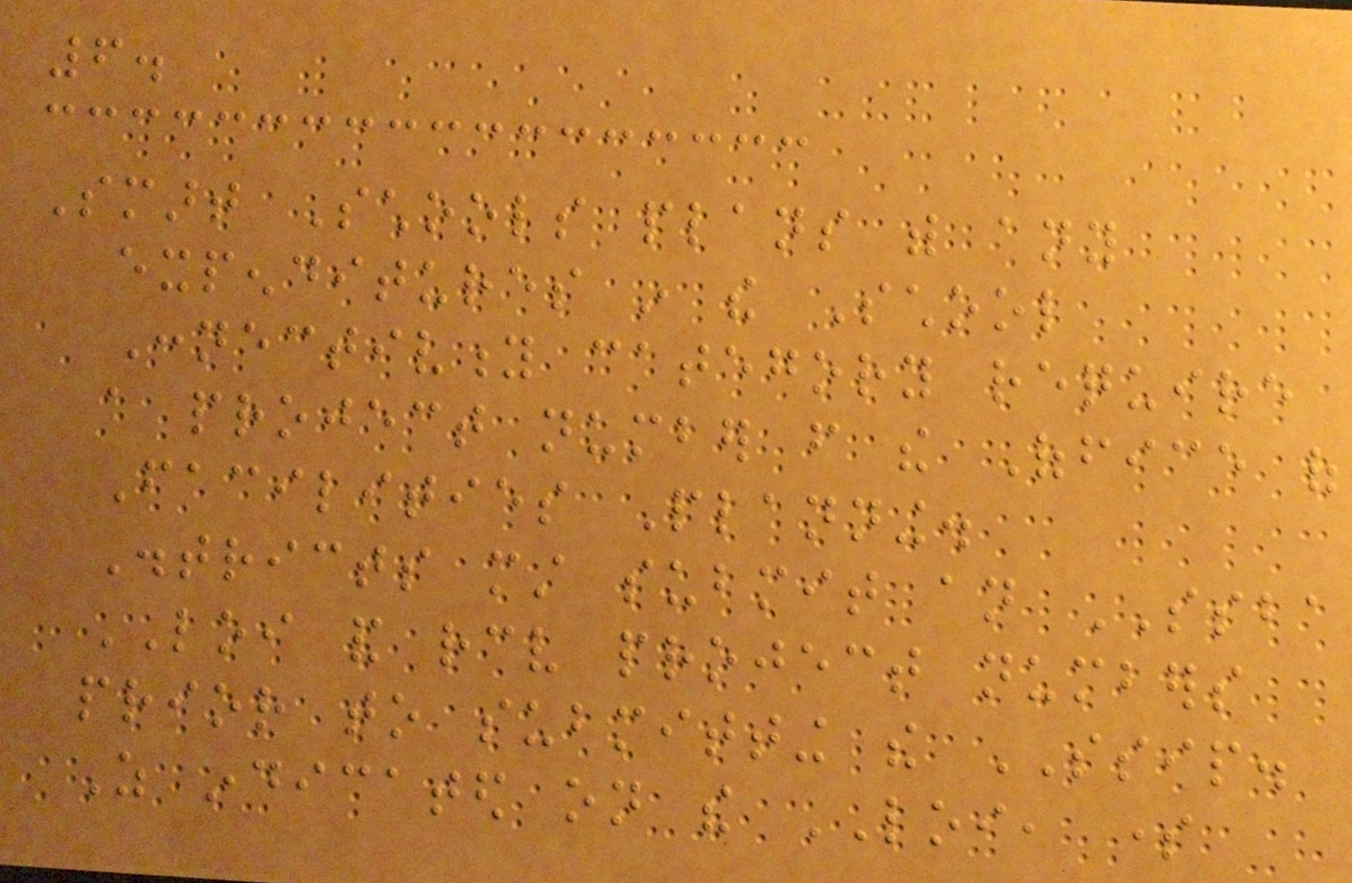6.
Smart Schools plans with any
expenditures in the School
Connectivity category require
a project number from the Office of
Facilities Planning.
Districts must submit an SSBA
LOI and receive project numbers
prior to submitting the SSIP.
As indicated on the LOI, some
